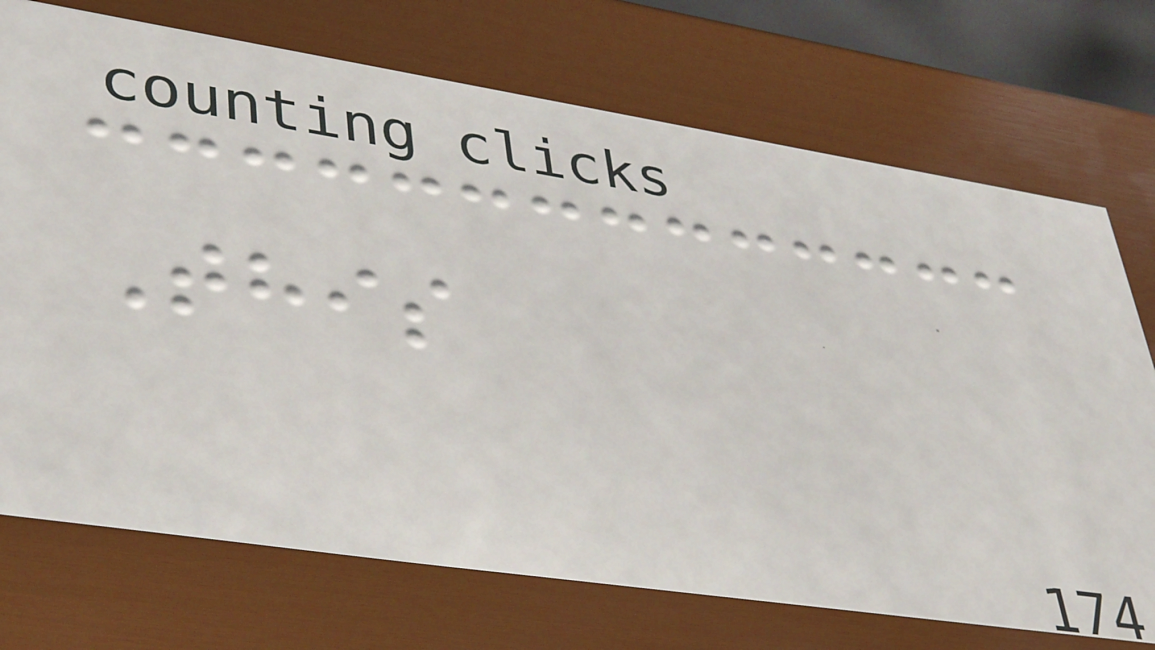This
